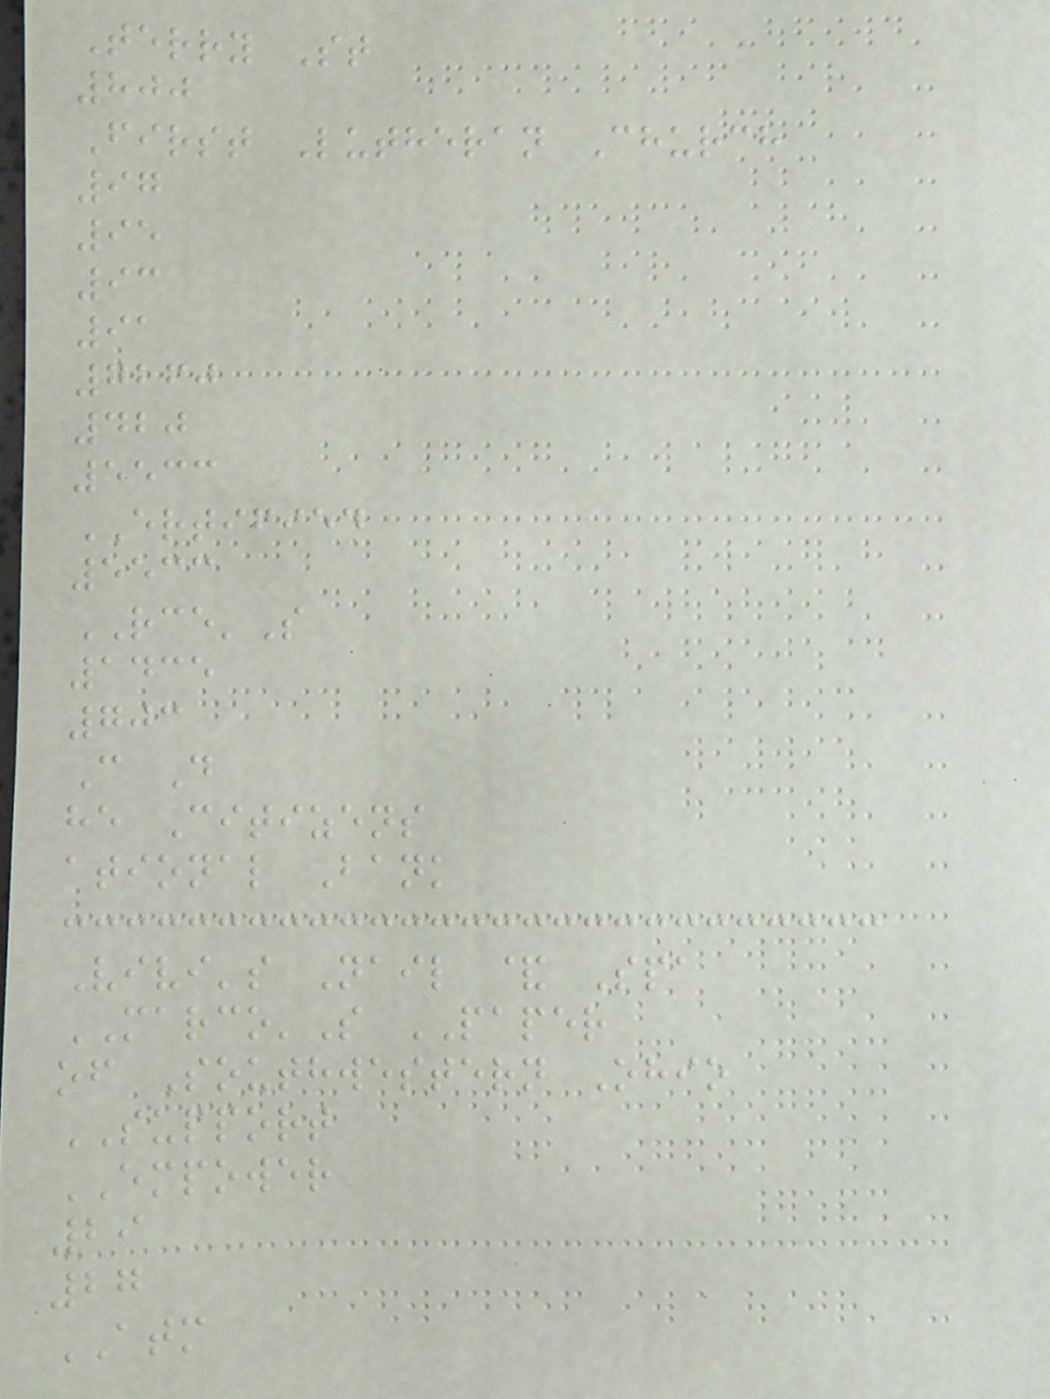Terry St
800
First Lutheran Church
97
95
93
91
7260
420
5533
ERTIFIED
5533
RCE'S
1435
703
C D
he Citizens
ational Bank
Vivi's Nail & Spa
MARCO'S PAPER
of Southwestern Ohio
SUPPORT
EMPOWER
29
27
ATM
